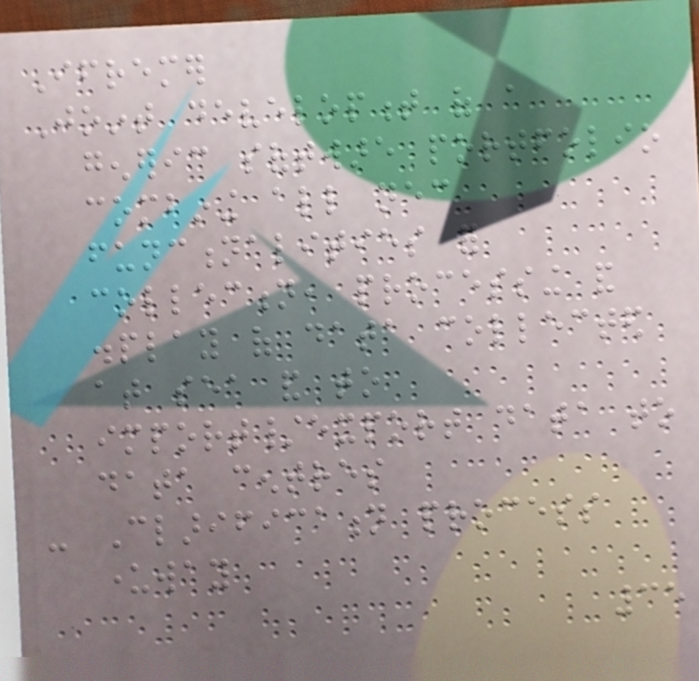Ifremer
Joint development of a
generic software portfolio
combining all necessary
functionalities for
collection, processing and
display of data collected
at sea and to
import/export data to
data centres
- Clarification process
underway
35
